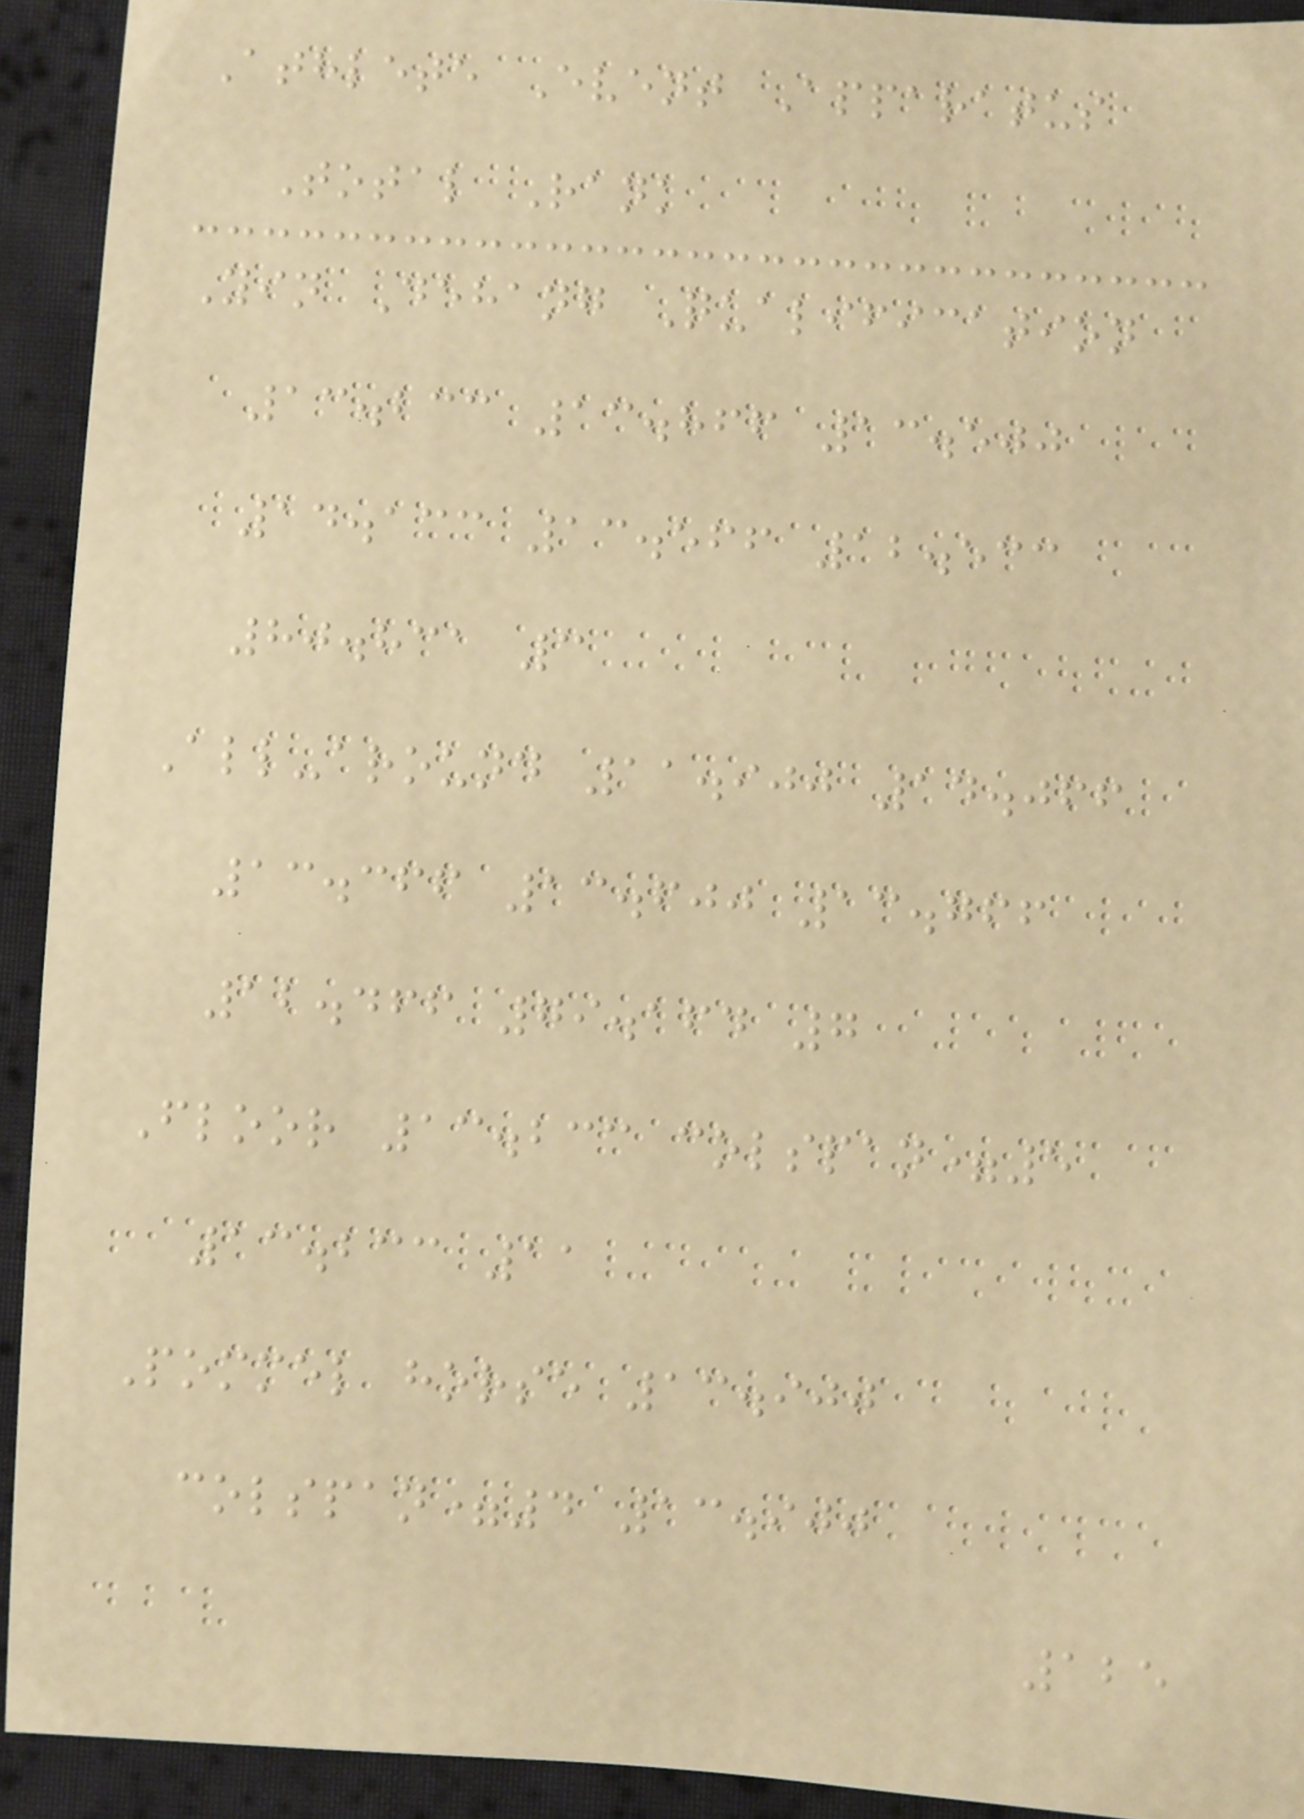Athlete Event Apparatus
Total Rank
Yin Dehang Qualification
13.233 13.866 13.500
14.133 13.566 12.533
80.831 3
All-around 11.900 14.066
13.366 13.600 13.766
12.466 79.164 7
Floor 13.233 colspan=5
13.233 11
Pommel horse 13.900
colspan=4 13.900
125
